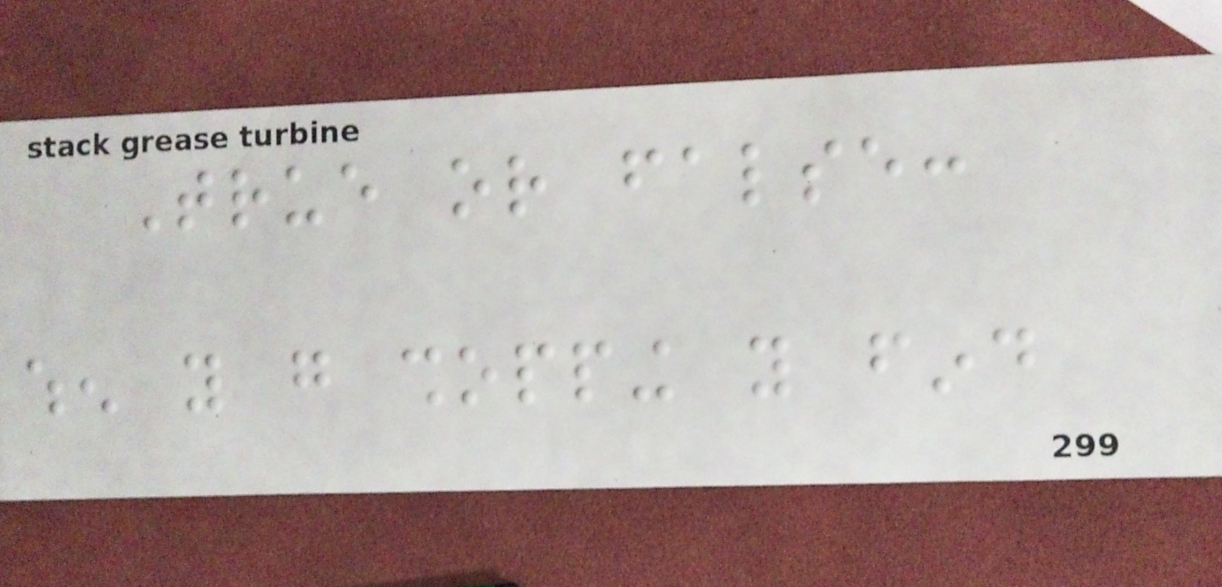True or false:
when you go shopping you find
